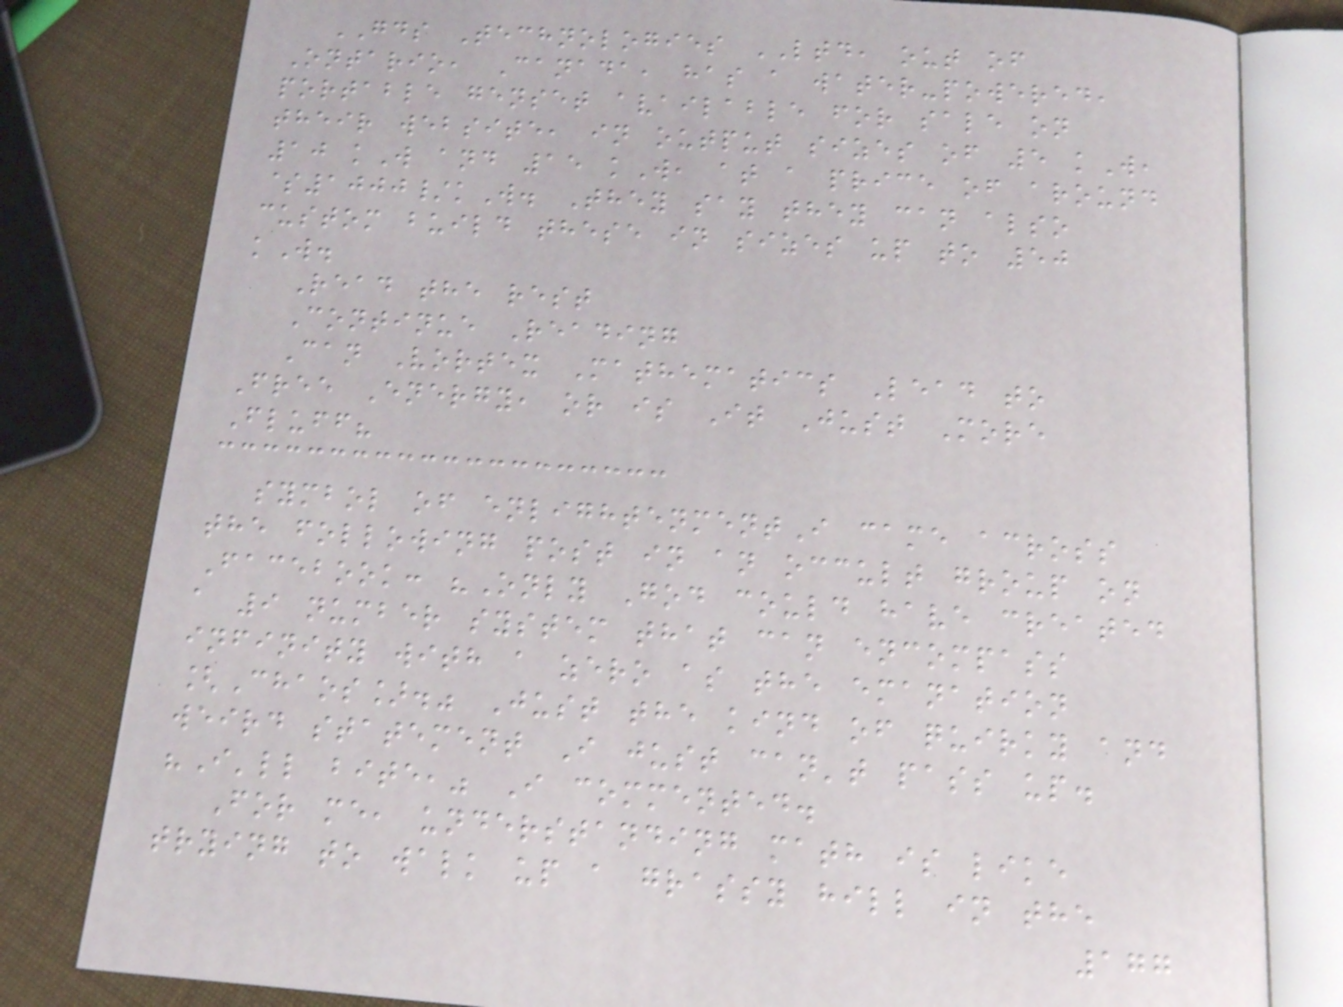GDS Technologies LTD, out of
Ontario, Canada, has a water-powered,
portable genset available for sale on
their website, in output sizes of 5 kW,
10 kW and 15 kW, at a price of around
$1000/kW. They say they can also
custom build these in sizes up to 50
kW.
Read the rest
Continue Reading
Can Vortex Mathematics Lead to
Free Energy, or is It Just More
Fluff?
symbol of enlightenmentI came across
the following post in an occult group on
Facebook: "Only God could have created
a 9 number system that can encompass
infinity with a zero as the emanation
[Chaos]." Just the kind of quirky and
weird statement I just can't pass up.
"I'll bite," I commented.
For me, understanding math is like
trying to walk up a grassy hill in the
177
